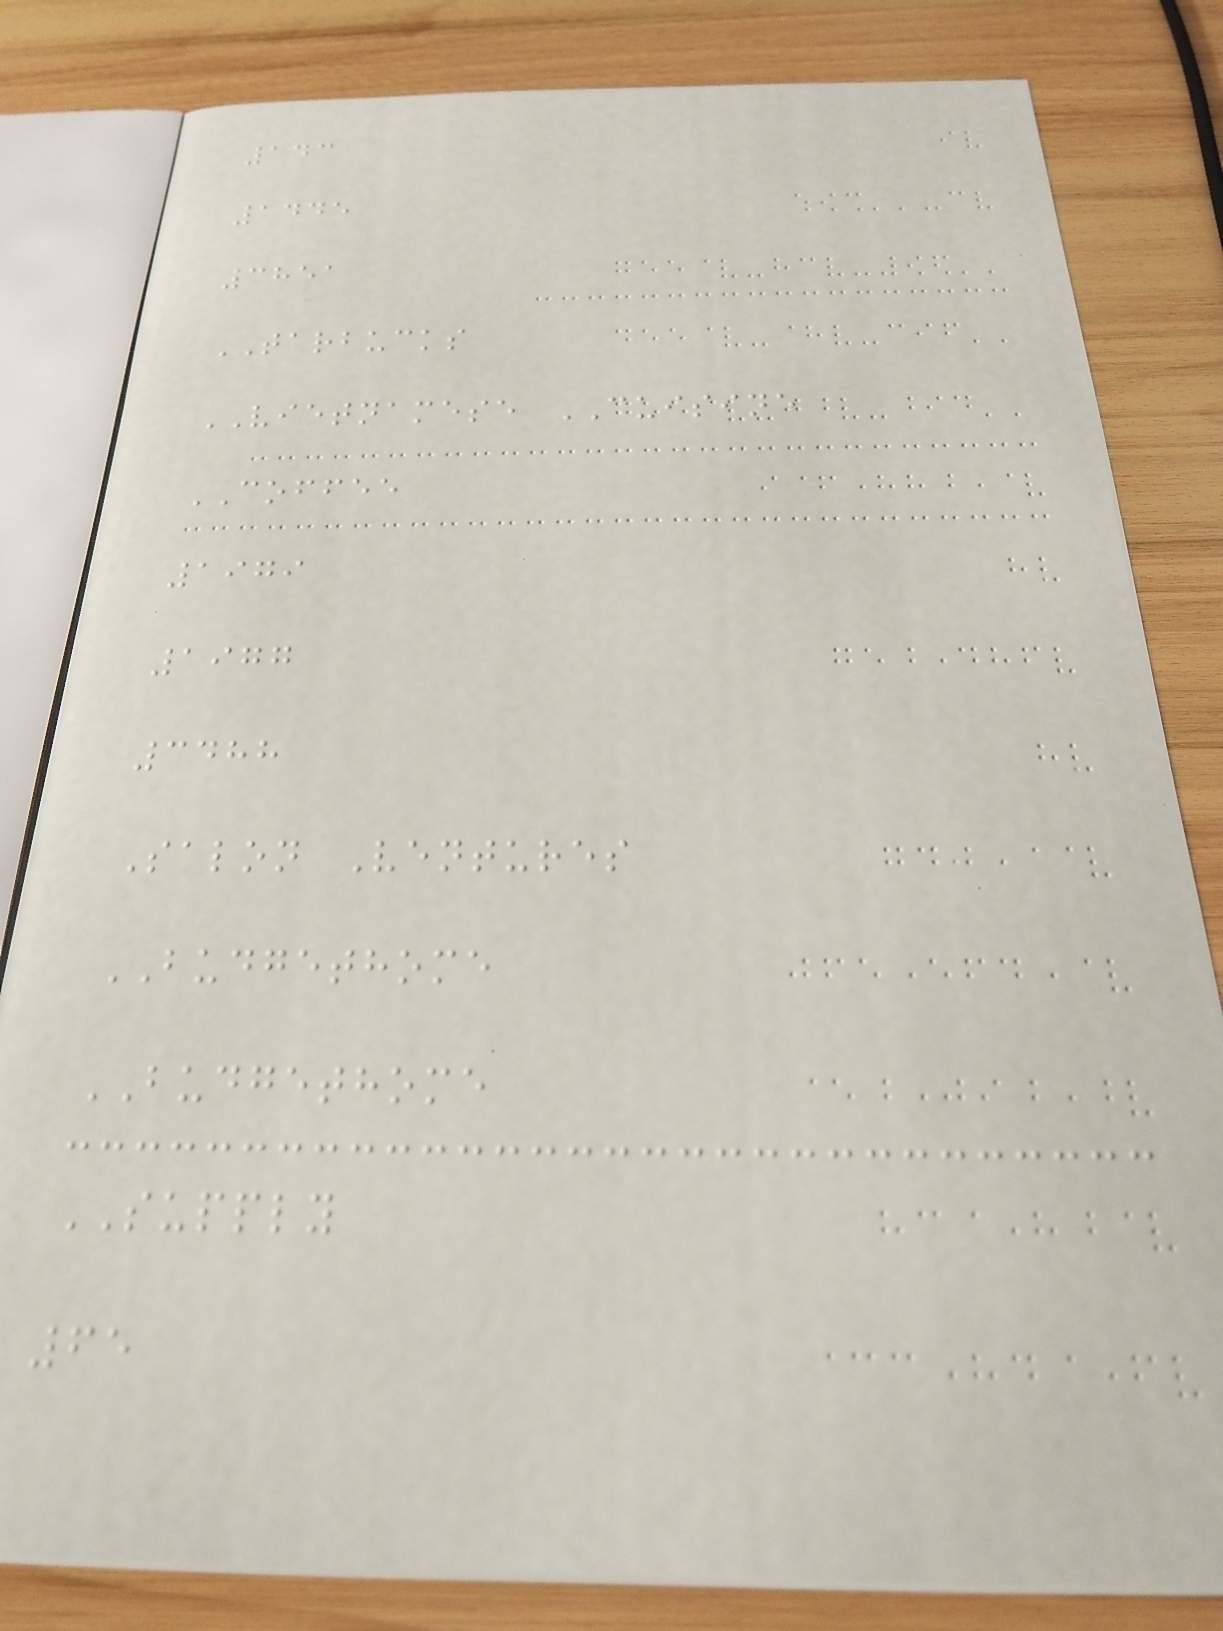143
1445
3851
TARBUCKS
VIETNAMESE CUISINE
COFFEE
1979
1977
3488
Salon Ventures
BUDGETHOME
BUDGETHOME
SUPPLY
65
